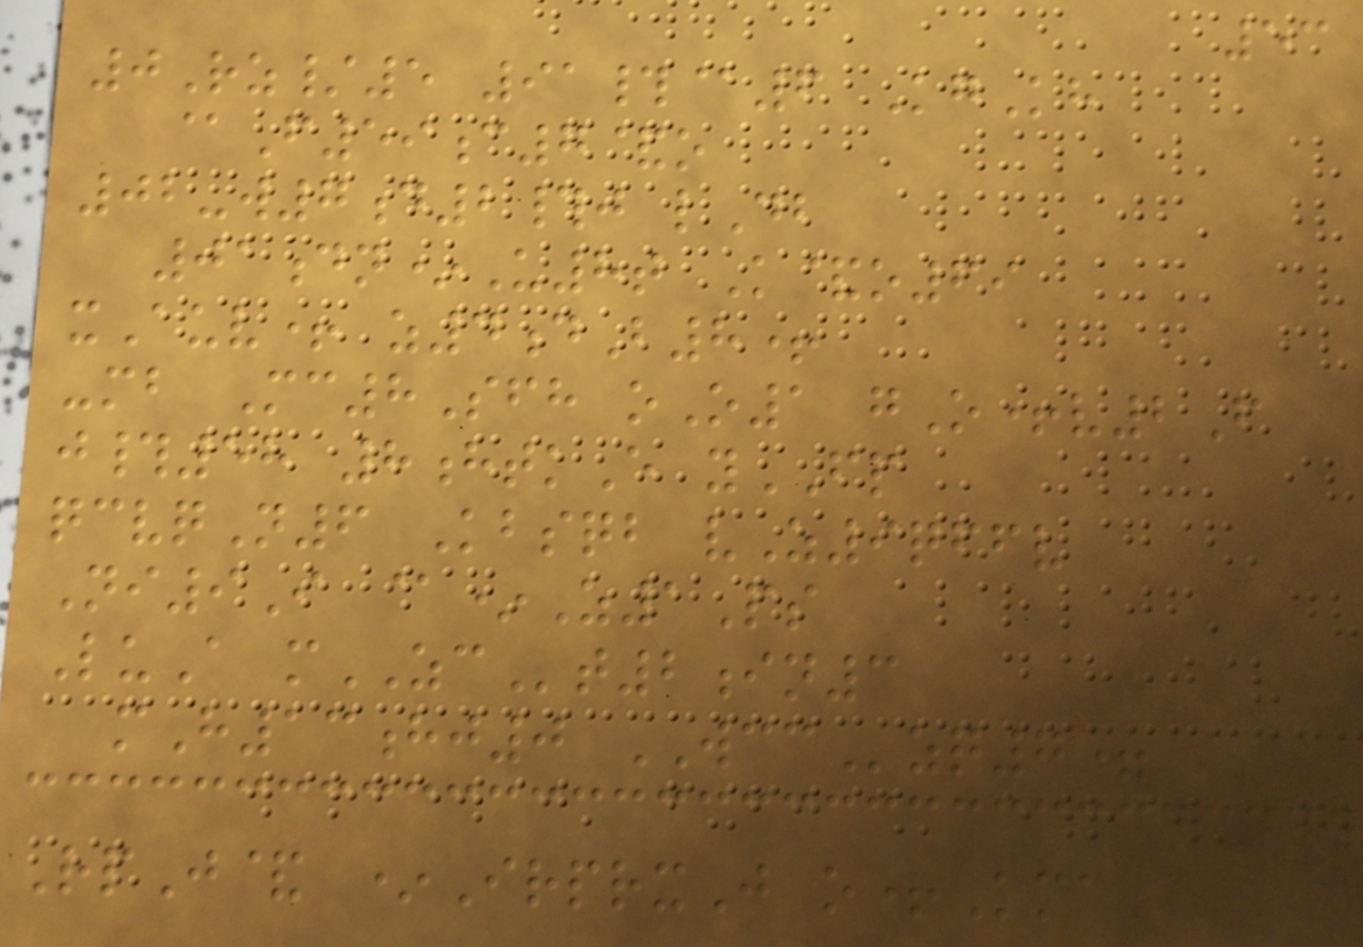53
0Rz/5 91#@6 KgKh
@F59c7&o
02-w7d2#j lDb
01dn*U8t K&o69
xAuv+ z4dB8+
-mb Mc8Sfh oO1 gO+v2F
j#58 8htkE yFP
qcvqN6 Kbsqb vZ9qffv
Ni9I @*Z1Ps
LuA mZCt2in3
mH13hj0 WCCzq7=
RpJ& *IrprxJ o+Kma
